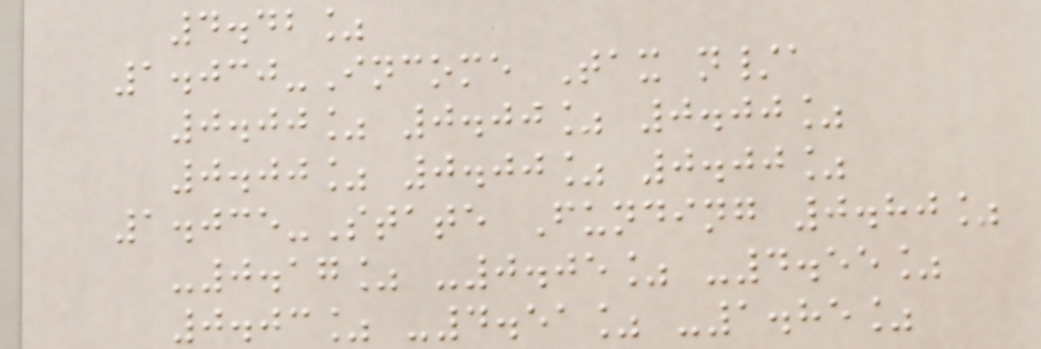4.42%
1.030-Income Tax n/a
0.00% 0.00% 0.00%
0.00% 0.00% 0.00%
1.035-State Funding 0.80%
-0.17% -0.05% -4.55%
0.03% -4.51% -1.85%
